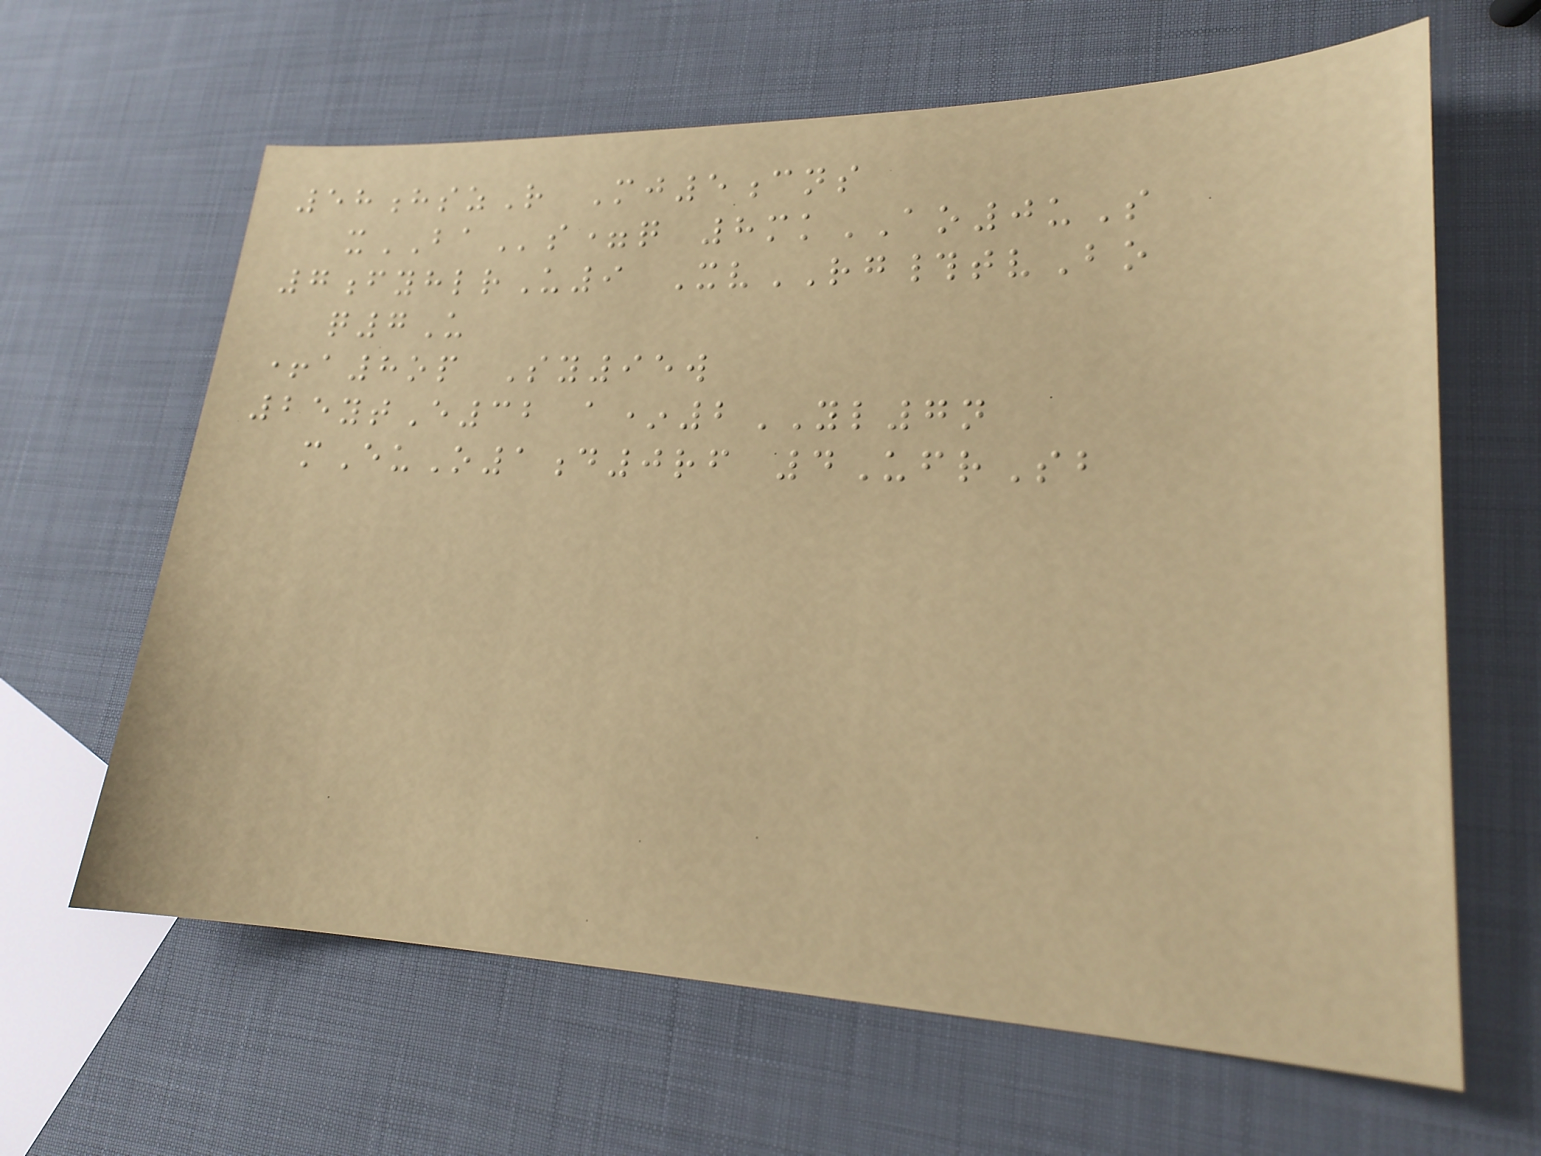58hszR Mj5cns
xBAs=q 8mkAO0uS
7fyhlrU9 XvRG#tvBo
q7U
+a8op Sy95w
25ytE32 a*2YL7n
mEuO1d0rf 4UfrSb
